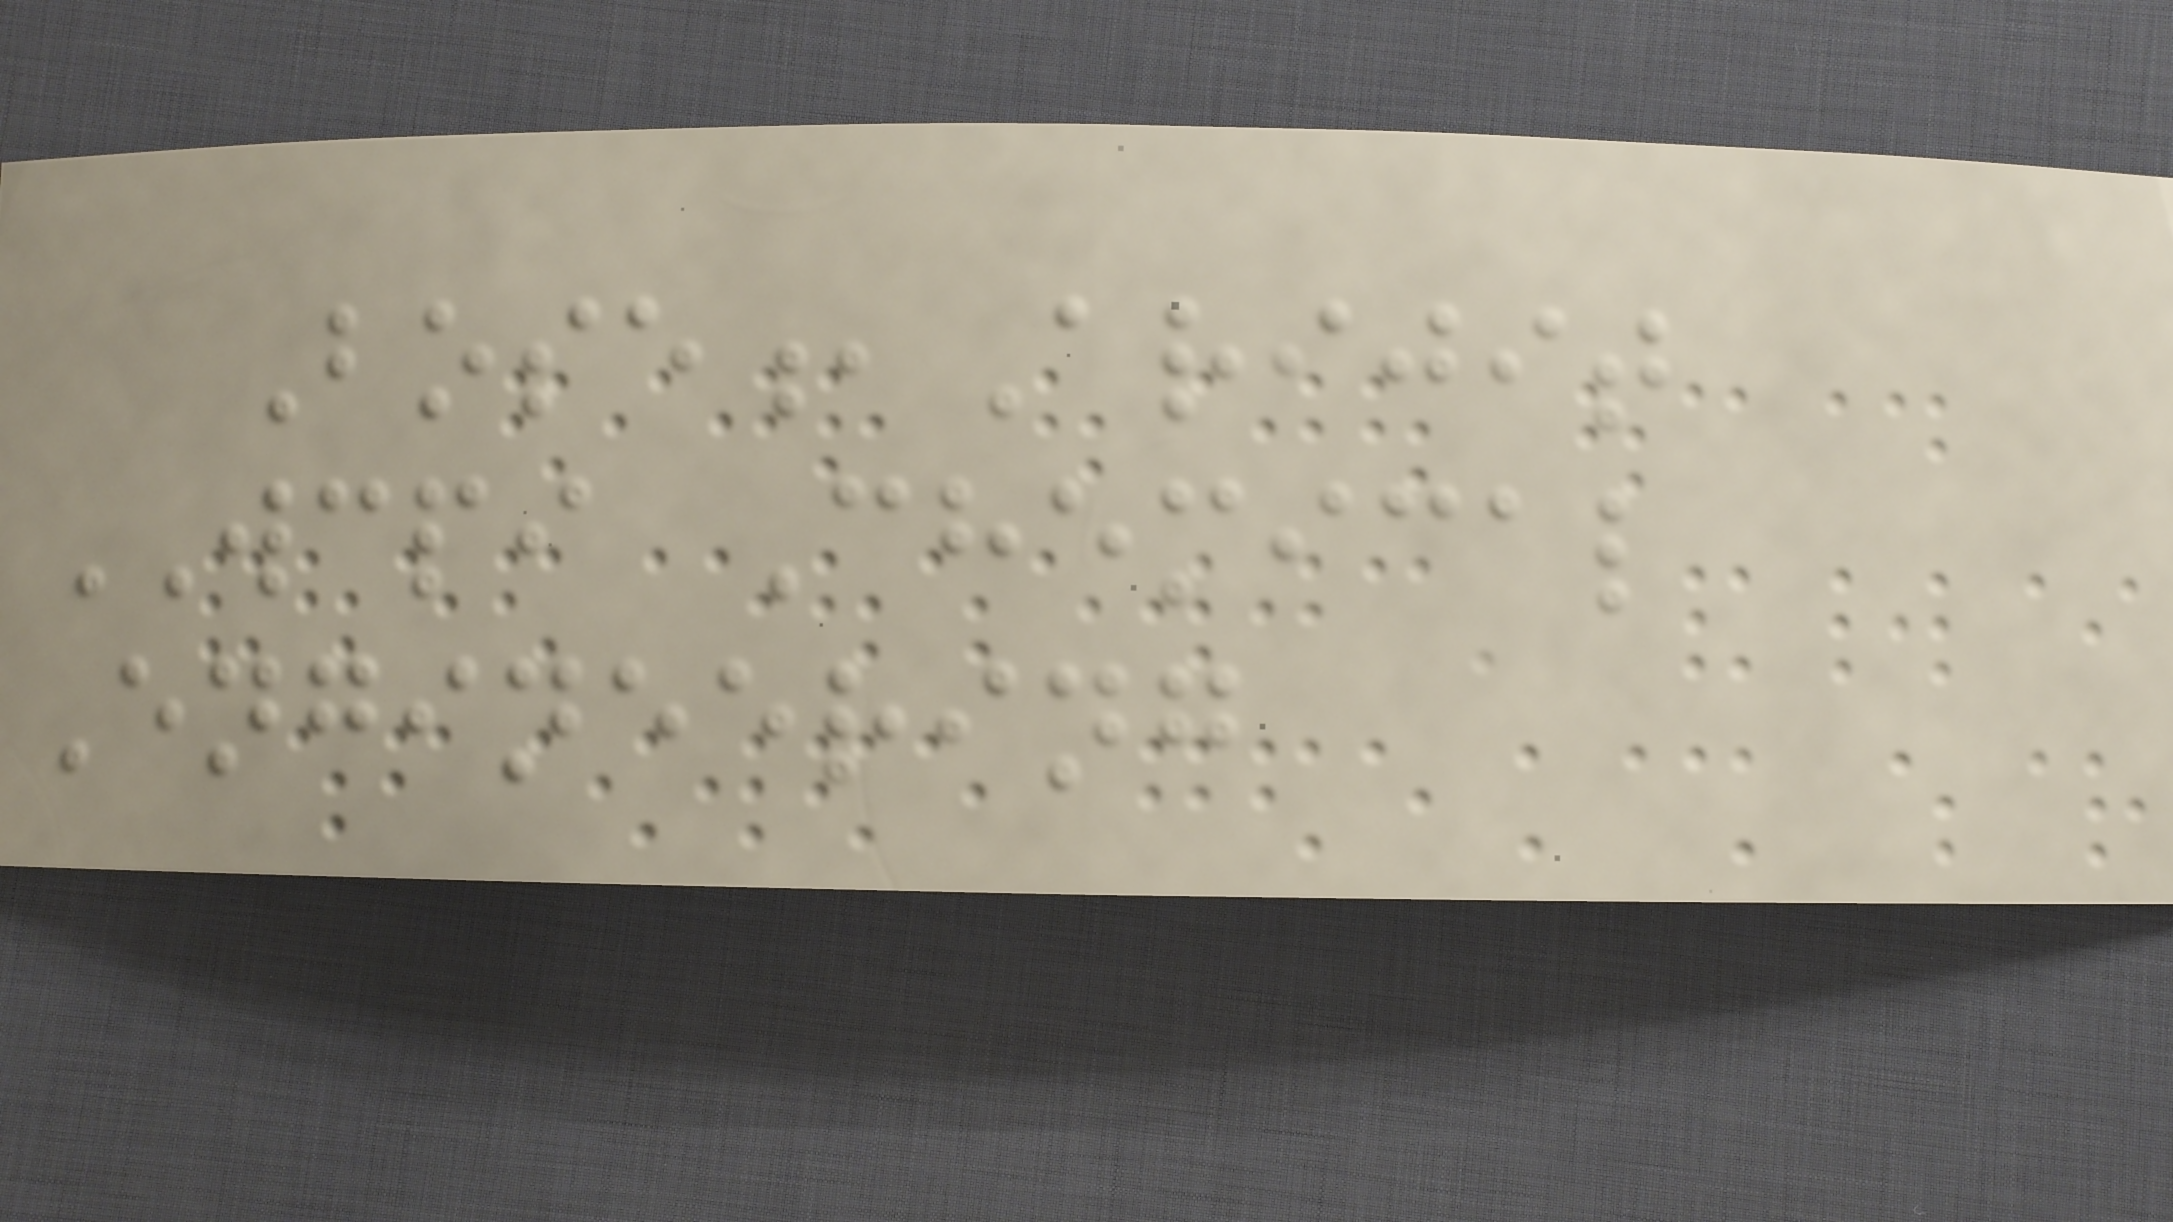Bose,Arijit
WCPI Chemical
Engineering
